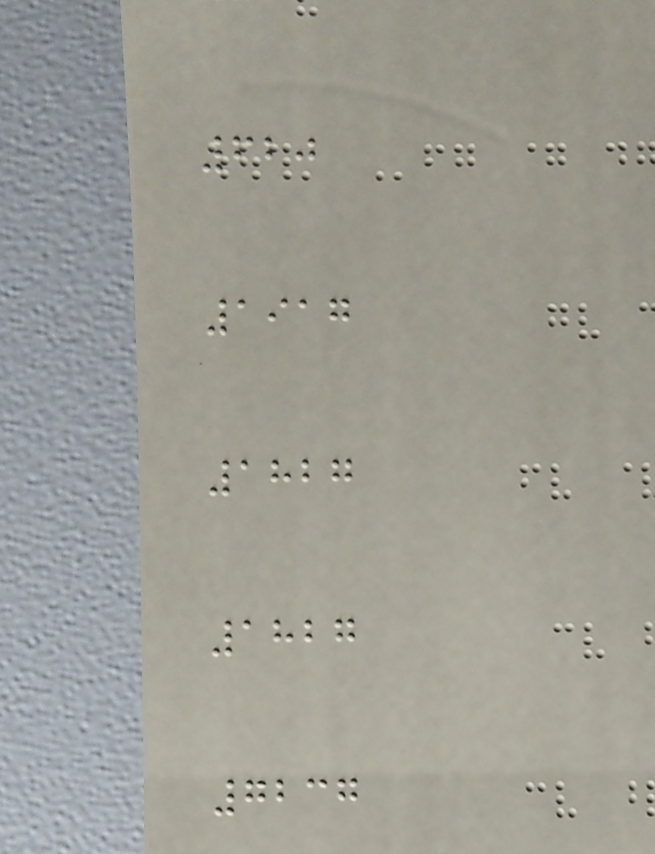620
1917
1827
1827
7237
